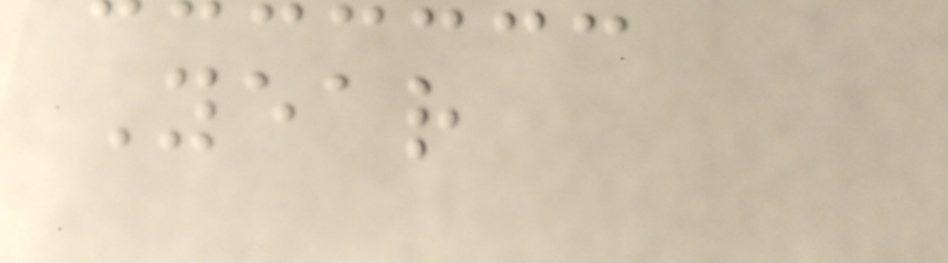Year
